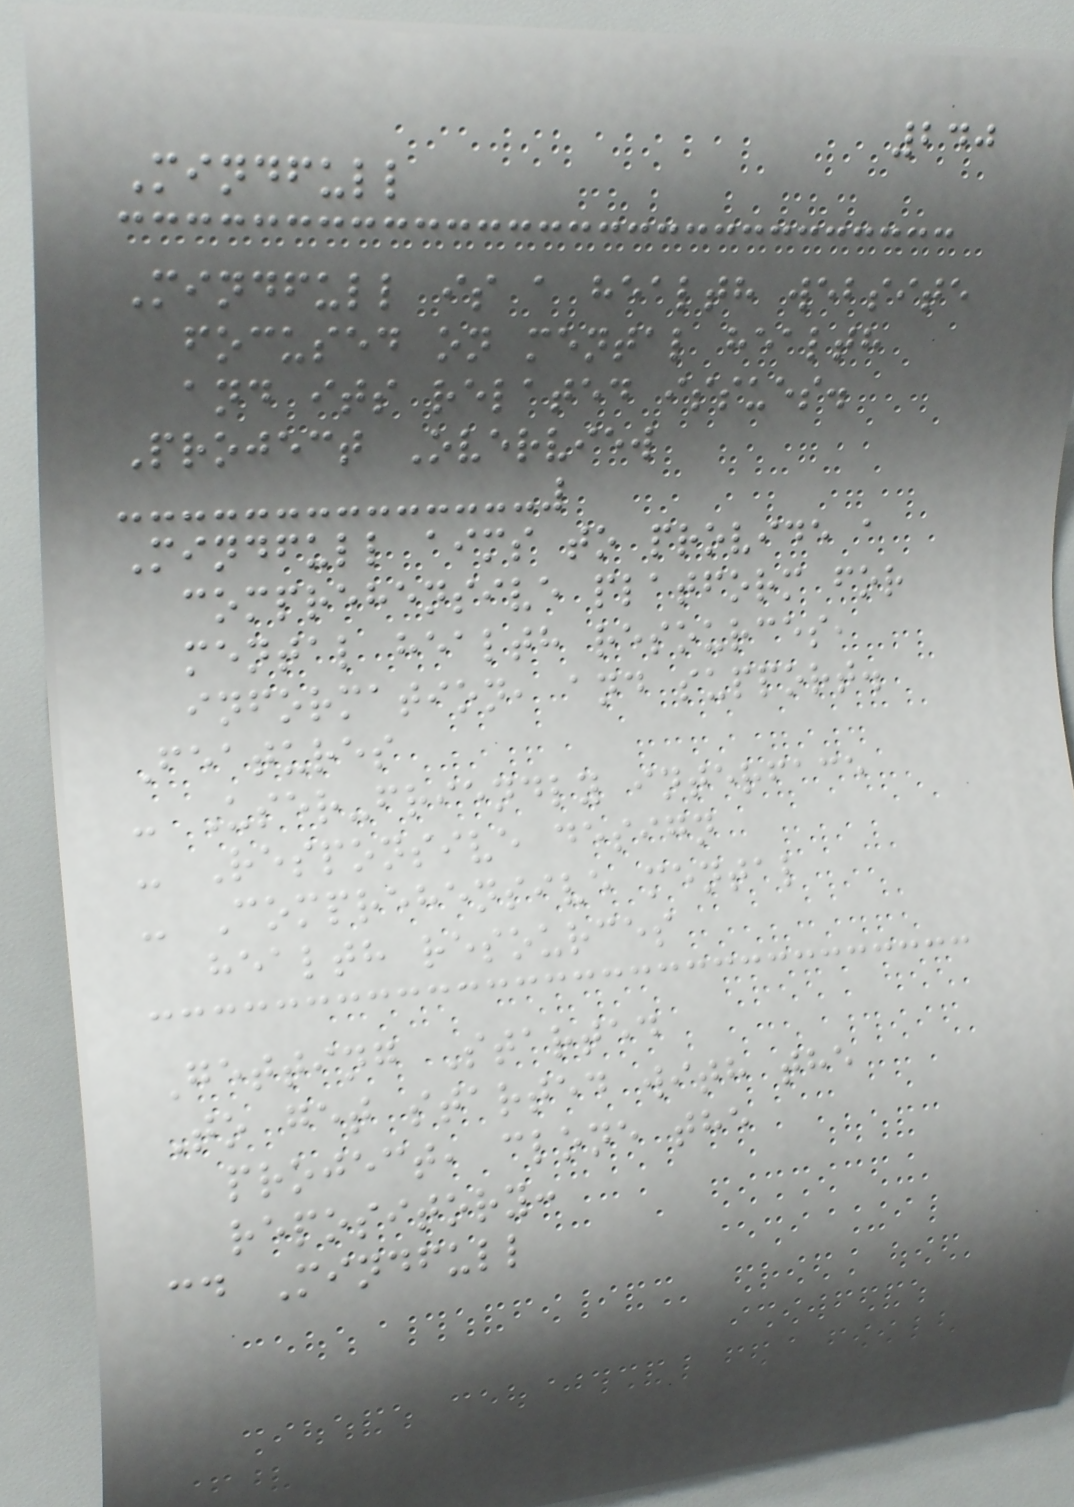240
Mindfull
Mindfull is a health website
focused on mental health
and its related issues.
Project Overview
Mindfull aims to provide a
comprehensive platform for
mental health resources,
information, and support.
Features
- User-friendly interface
- Responsive design
- Comprehensive mental
health resources
Getting Started
To get started with the
project, clone the
repository:
cd Mindfull
